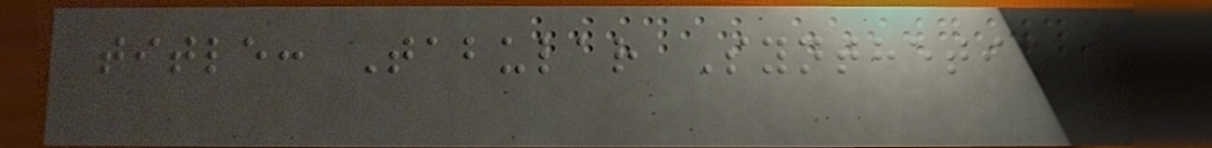title: Tabular Synthetic
